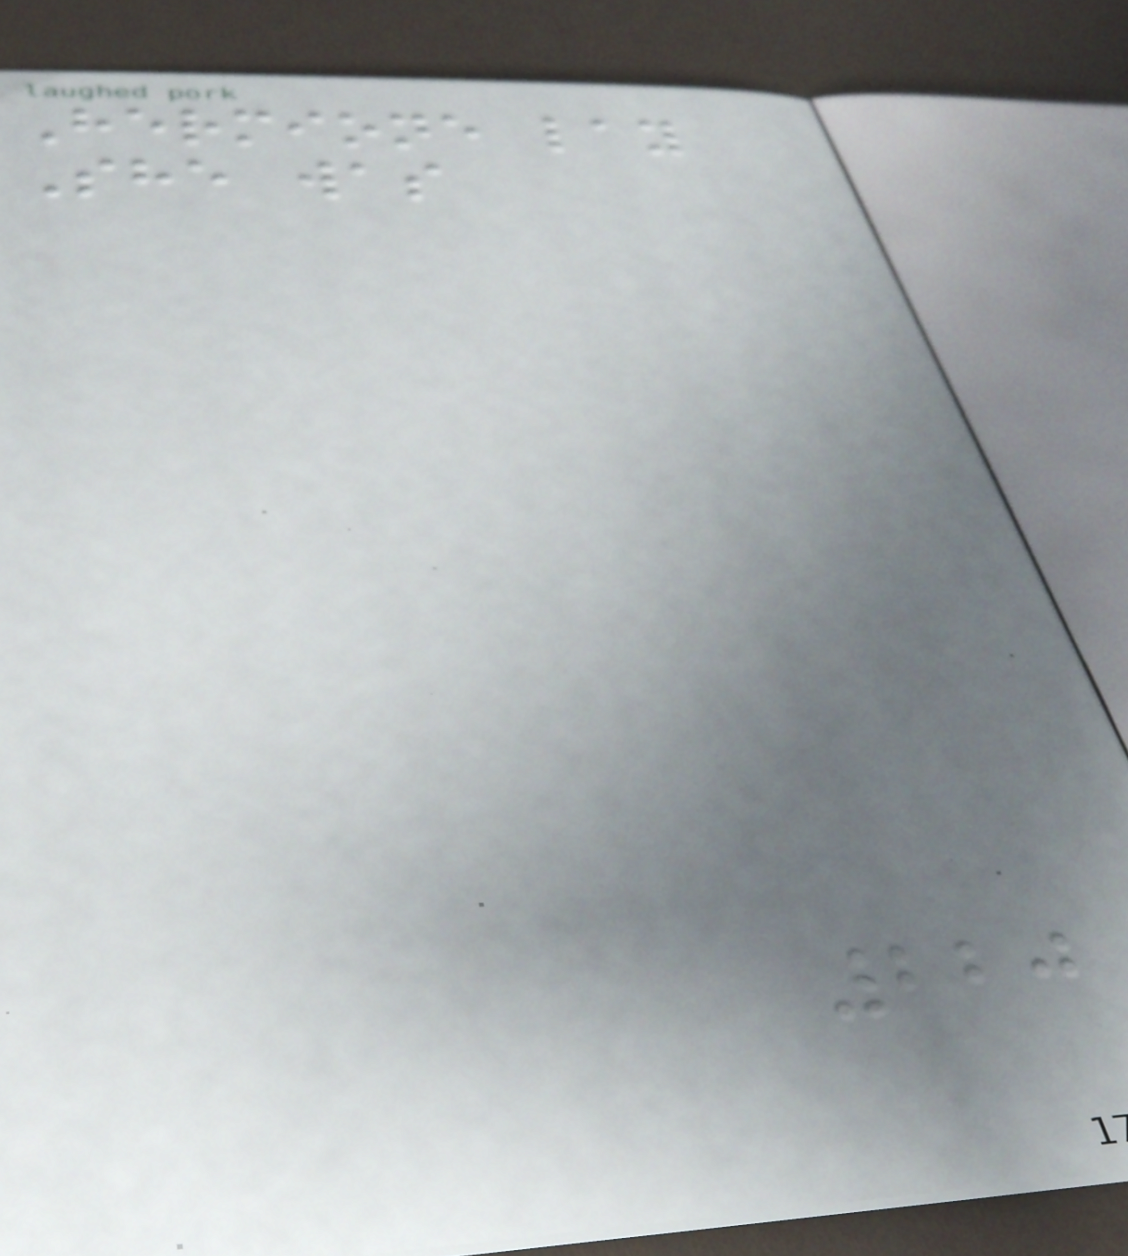Hermione lay
She was
220
